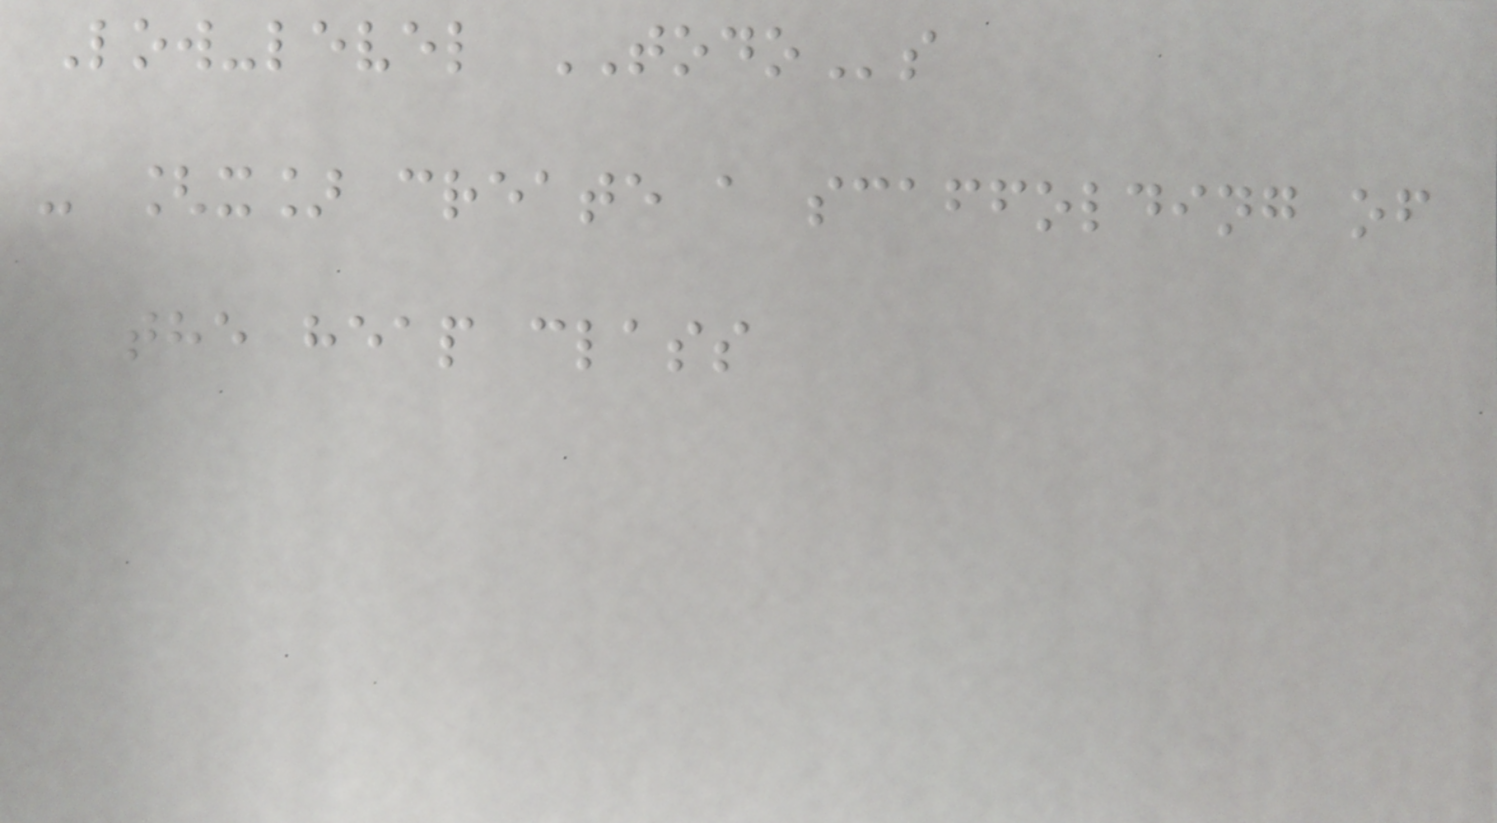Low-level TODOs
- [x] create a scaffolding of
the heap class
